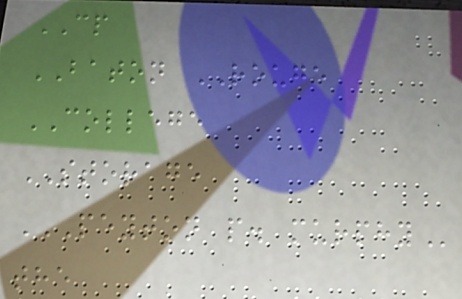CP
BATON ROUGE
COLLEGE
STORAGE
PEYTON P. MURPHY
the
